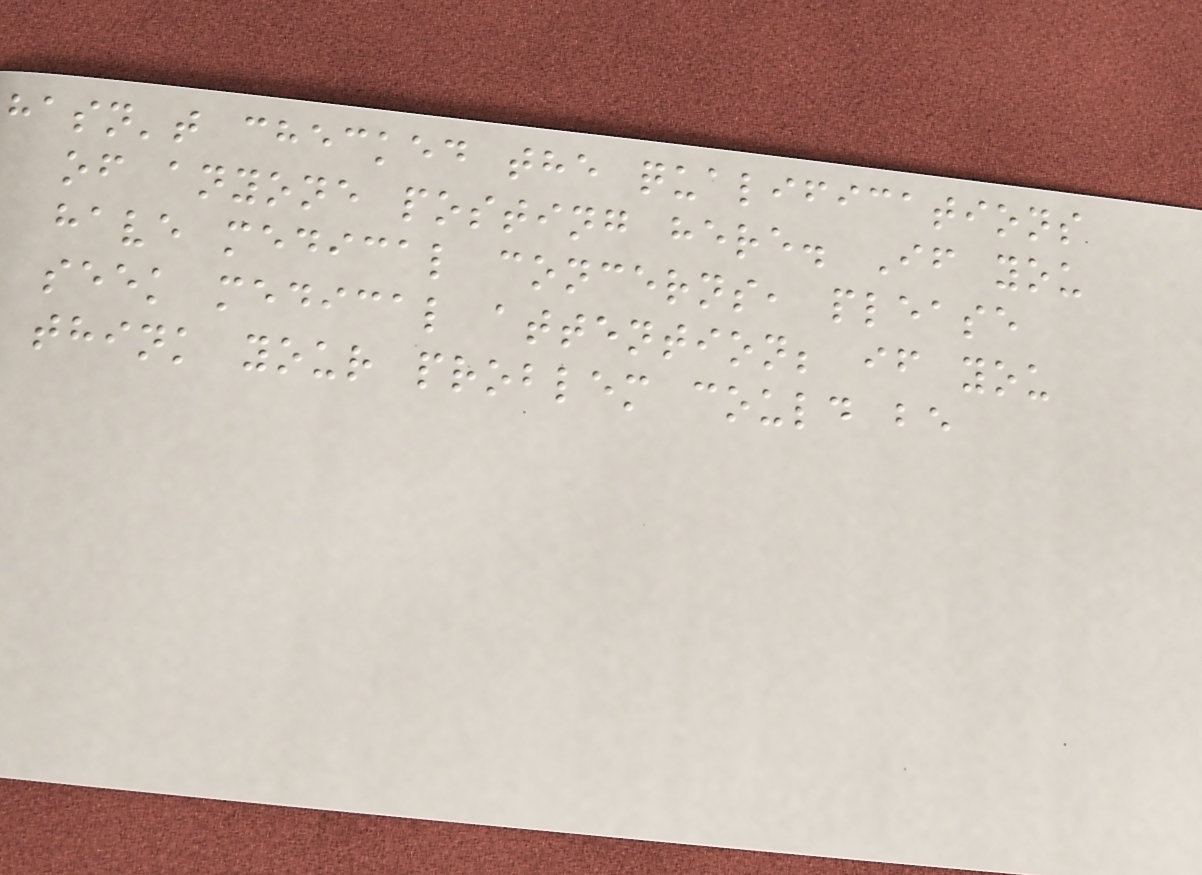hasn't checked the qualifications
of anyone posting here. If you
have medical concerns, please
seek medical attention; if you
think your problem could be
